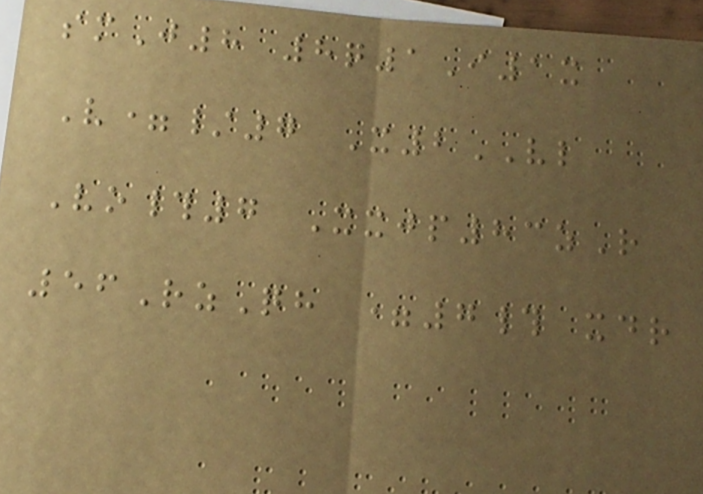smJ8 8q1I1x
V=/7 X2VL
Vo#7 Xxjp83zR
56RzQh =7# xdr
